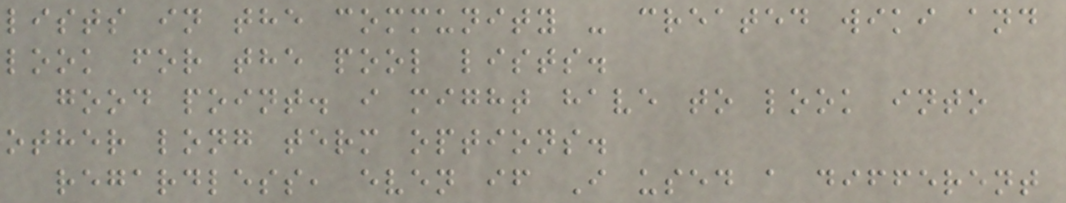lists in the community - created wiki and
look for the pool lists.
good point. i might have to look into
other long term options.
regardless, even if I used a different
